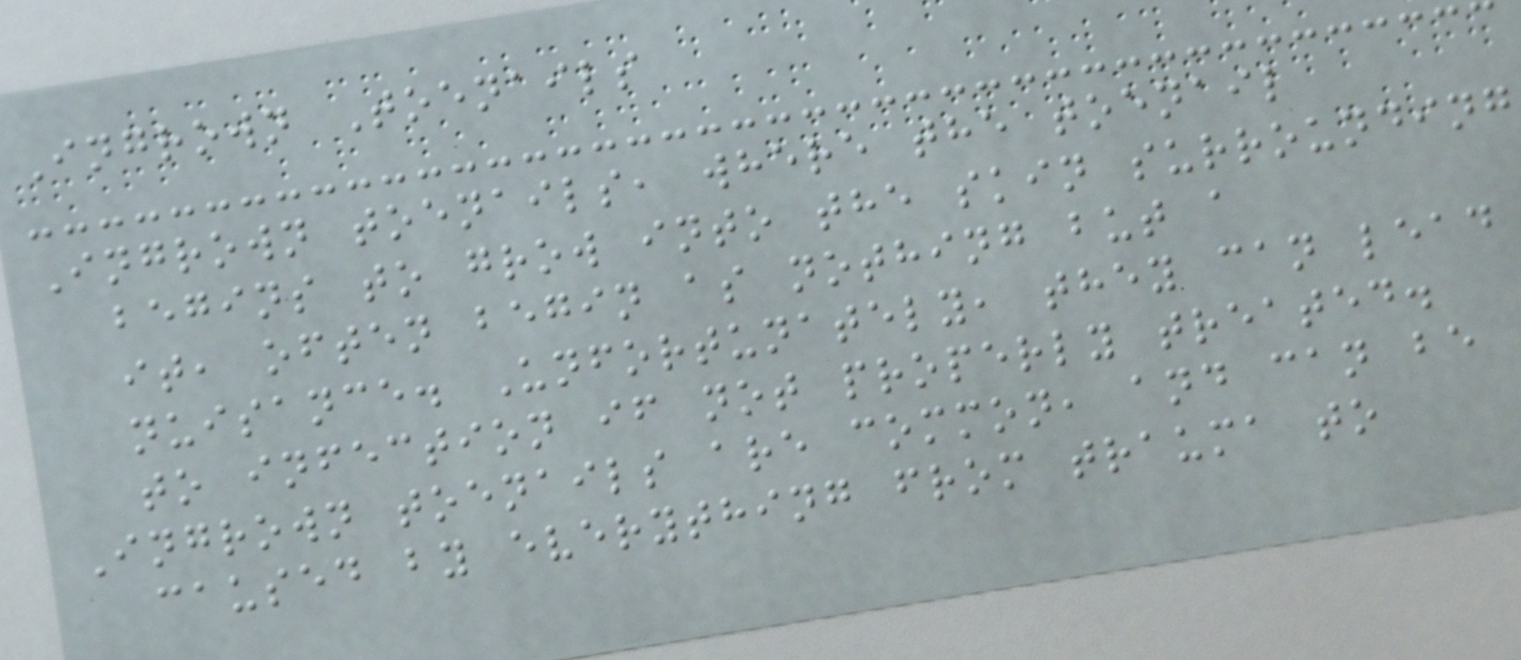Ingrown Toenails
Ingrown toenails, where the toenail
begins to grow into the skin surrounding
it, often begin as nothing but a
nuisance. Unfortunately, they can lead
to infection if not properly treated.
Ingrown toenails are common, and can be
caused by everything from trauma to
